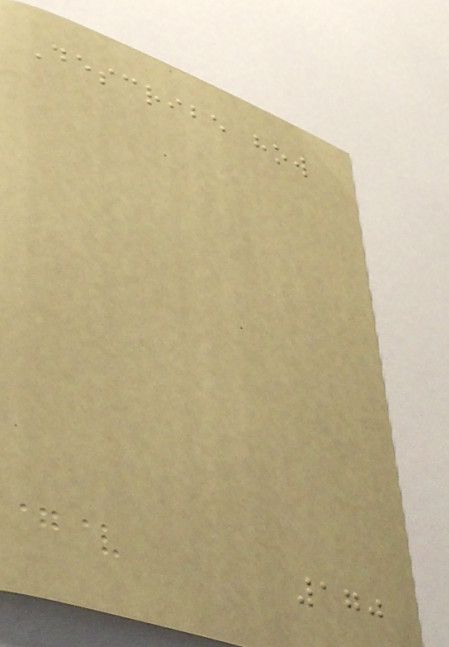Describe how
170
